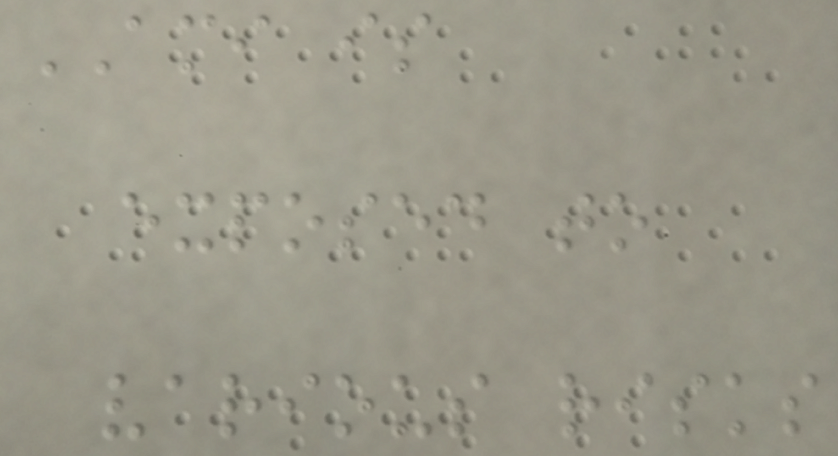AMI is
exposed to
various risks
